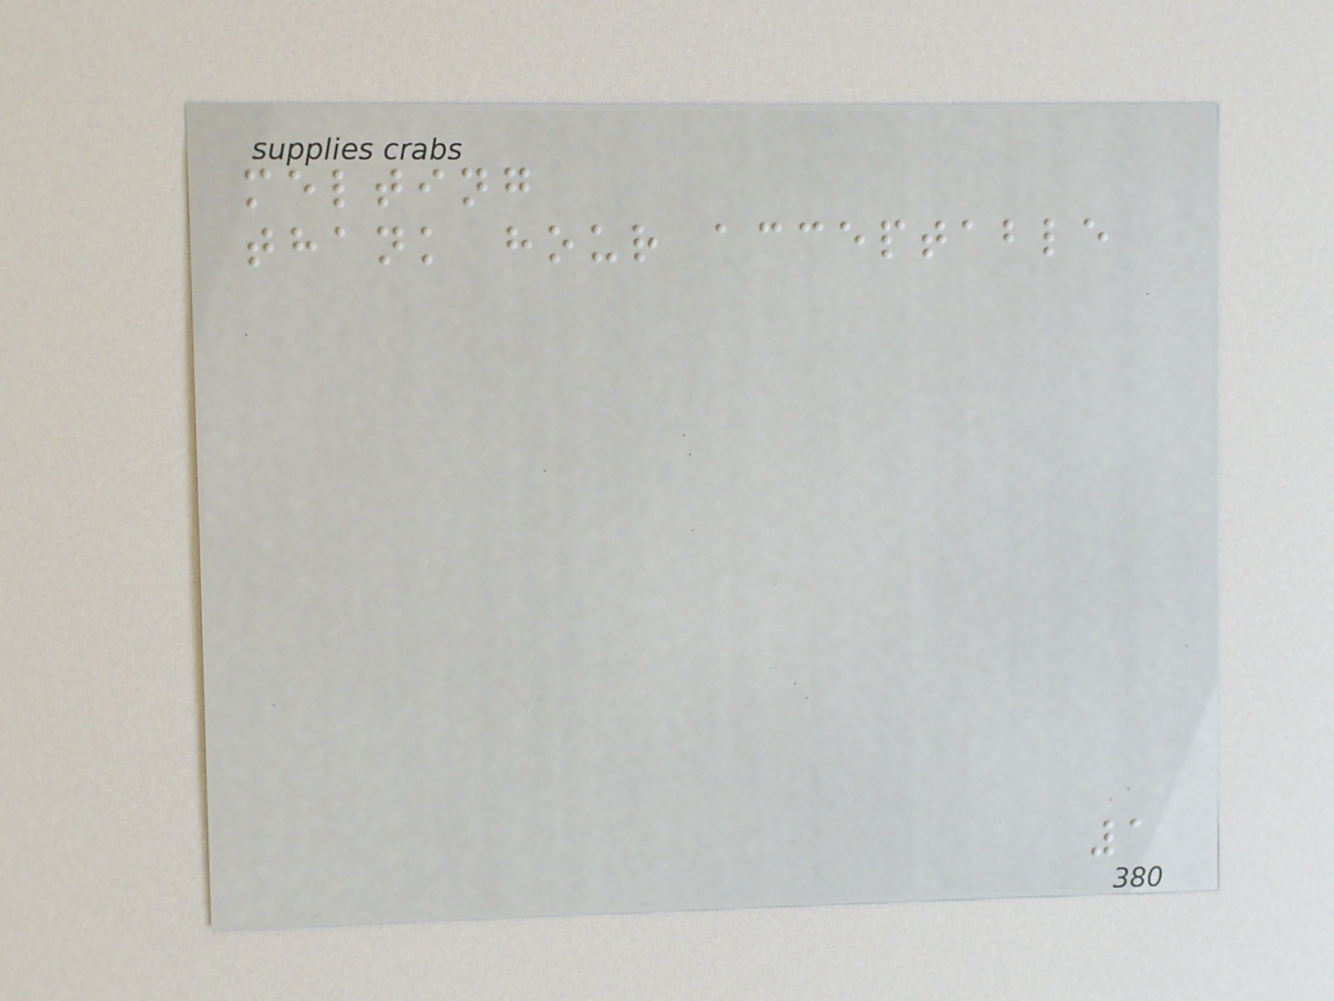melting
thank hour acceptable
1
